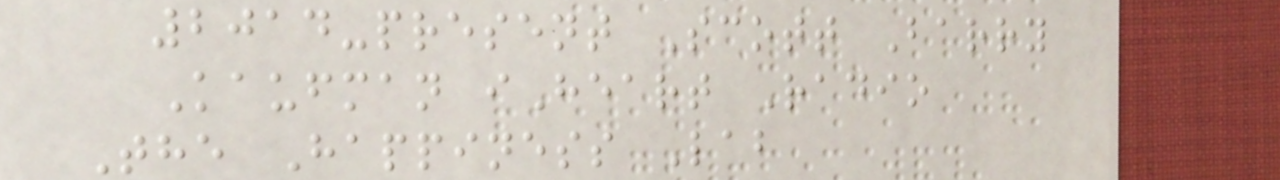2014-present Scott Barry
Kaufman iHeart Radio
The Happiness Lab
